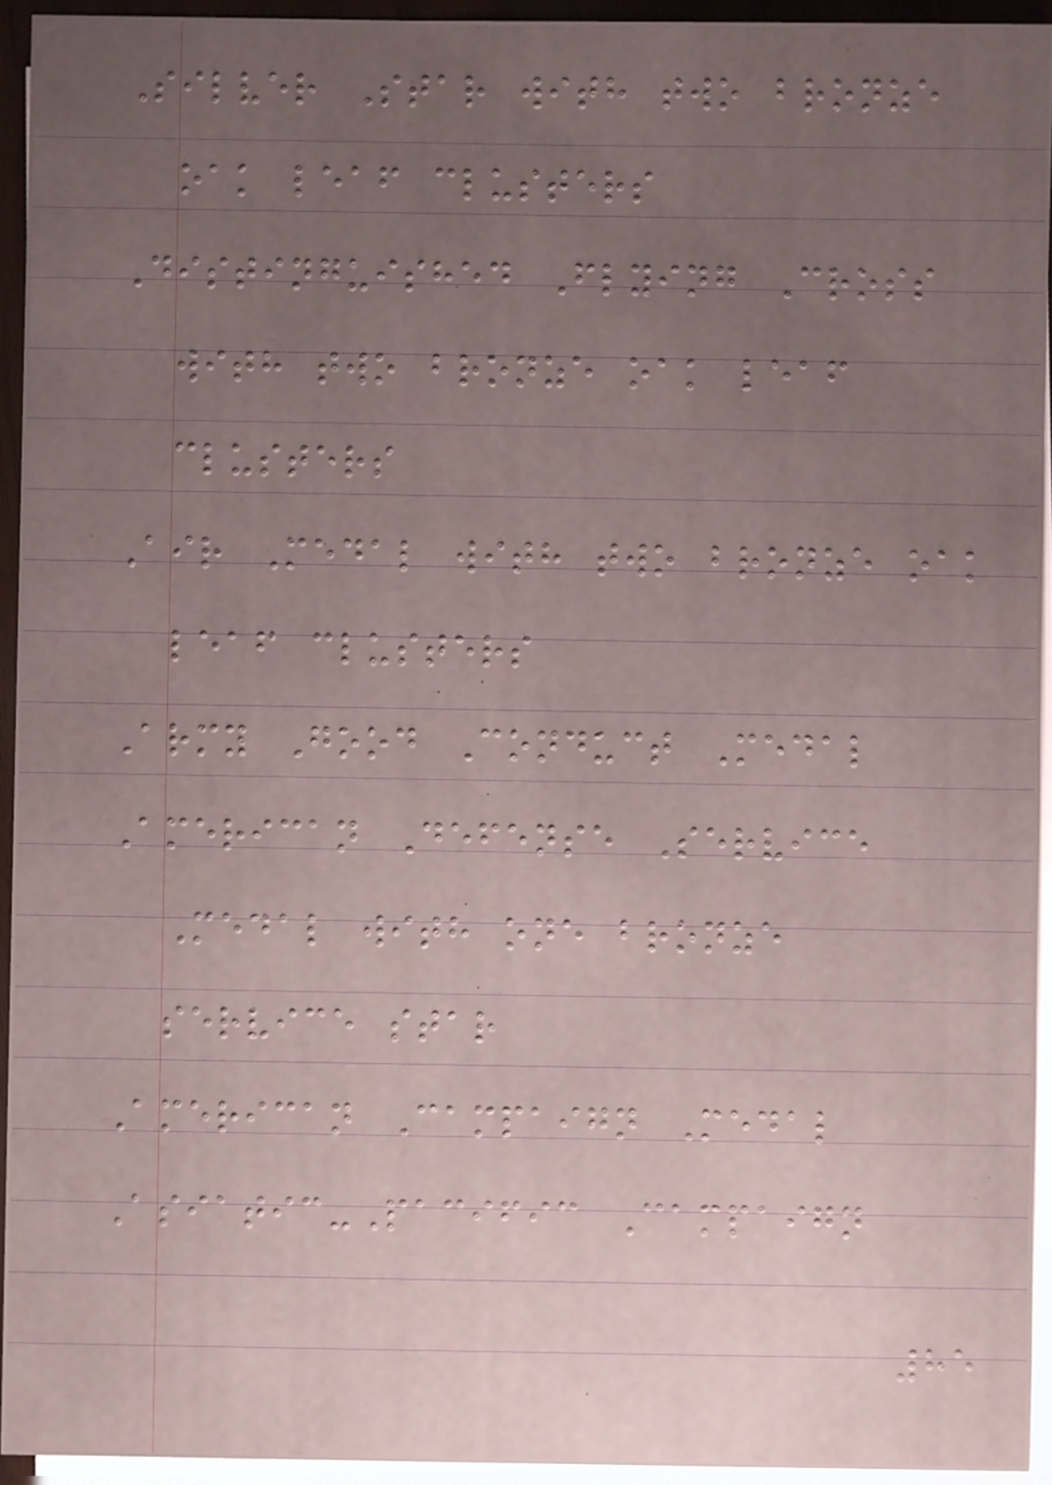Silver Star with two bronze
oak leaf clusters
Distinguished Flying Cross
with two bronze oak leaf
clusters
Air Medal with two bronze oak
leaf clusters
Army Good Conduct Medal
American Defense Service
Medal with one bronze
service star
American Campaign Medal
Asiatic-Pacific Campaign
85
